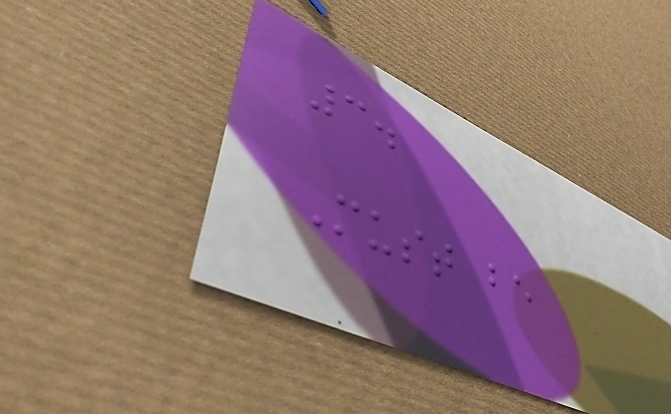3.
Must be
